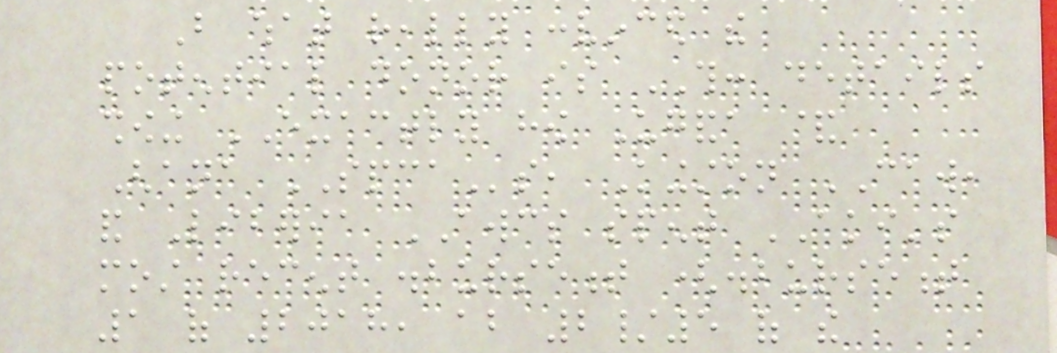But what really convinced the
potential donor is THIS: details
showing EXACTLY how Uganda &
Ghana SPCAs, Kingston CAW,
and Liberia AWCS spent AKI's
most recent disbursement (disbursement
1 of 2018, about 2/5 of the
